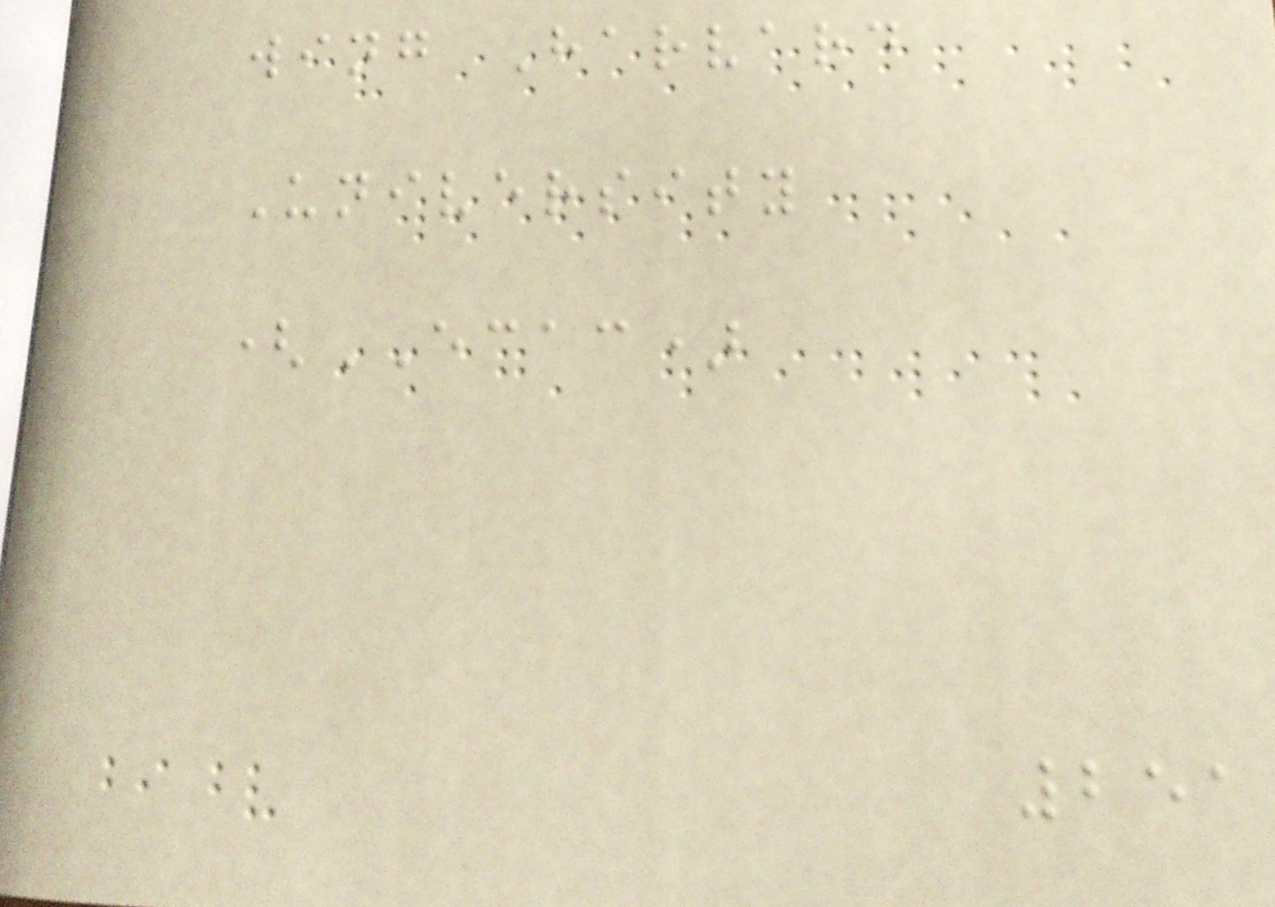wing Harvard
University
(ECAC)
251
